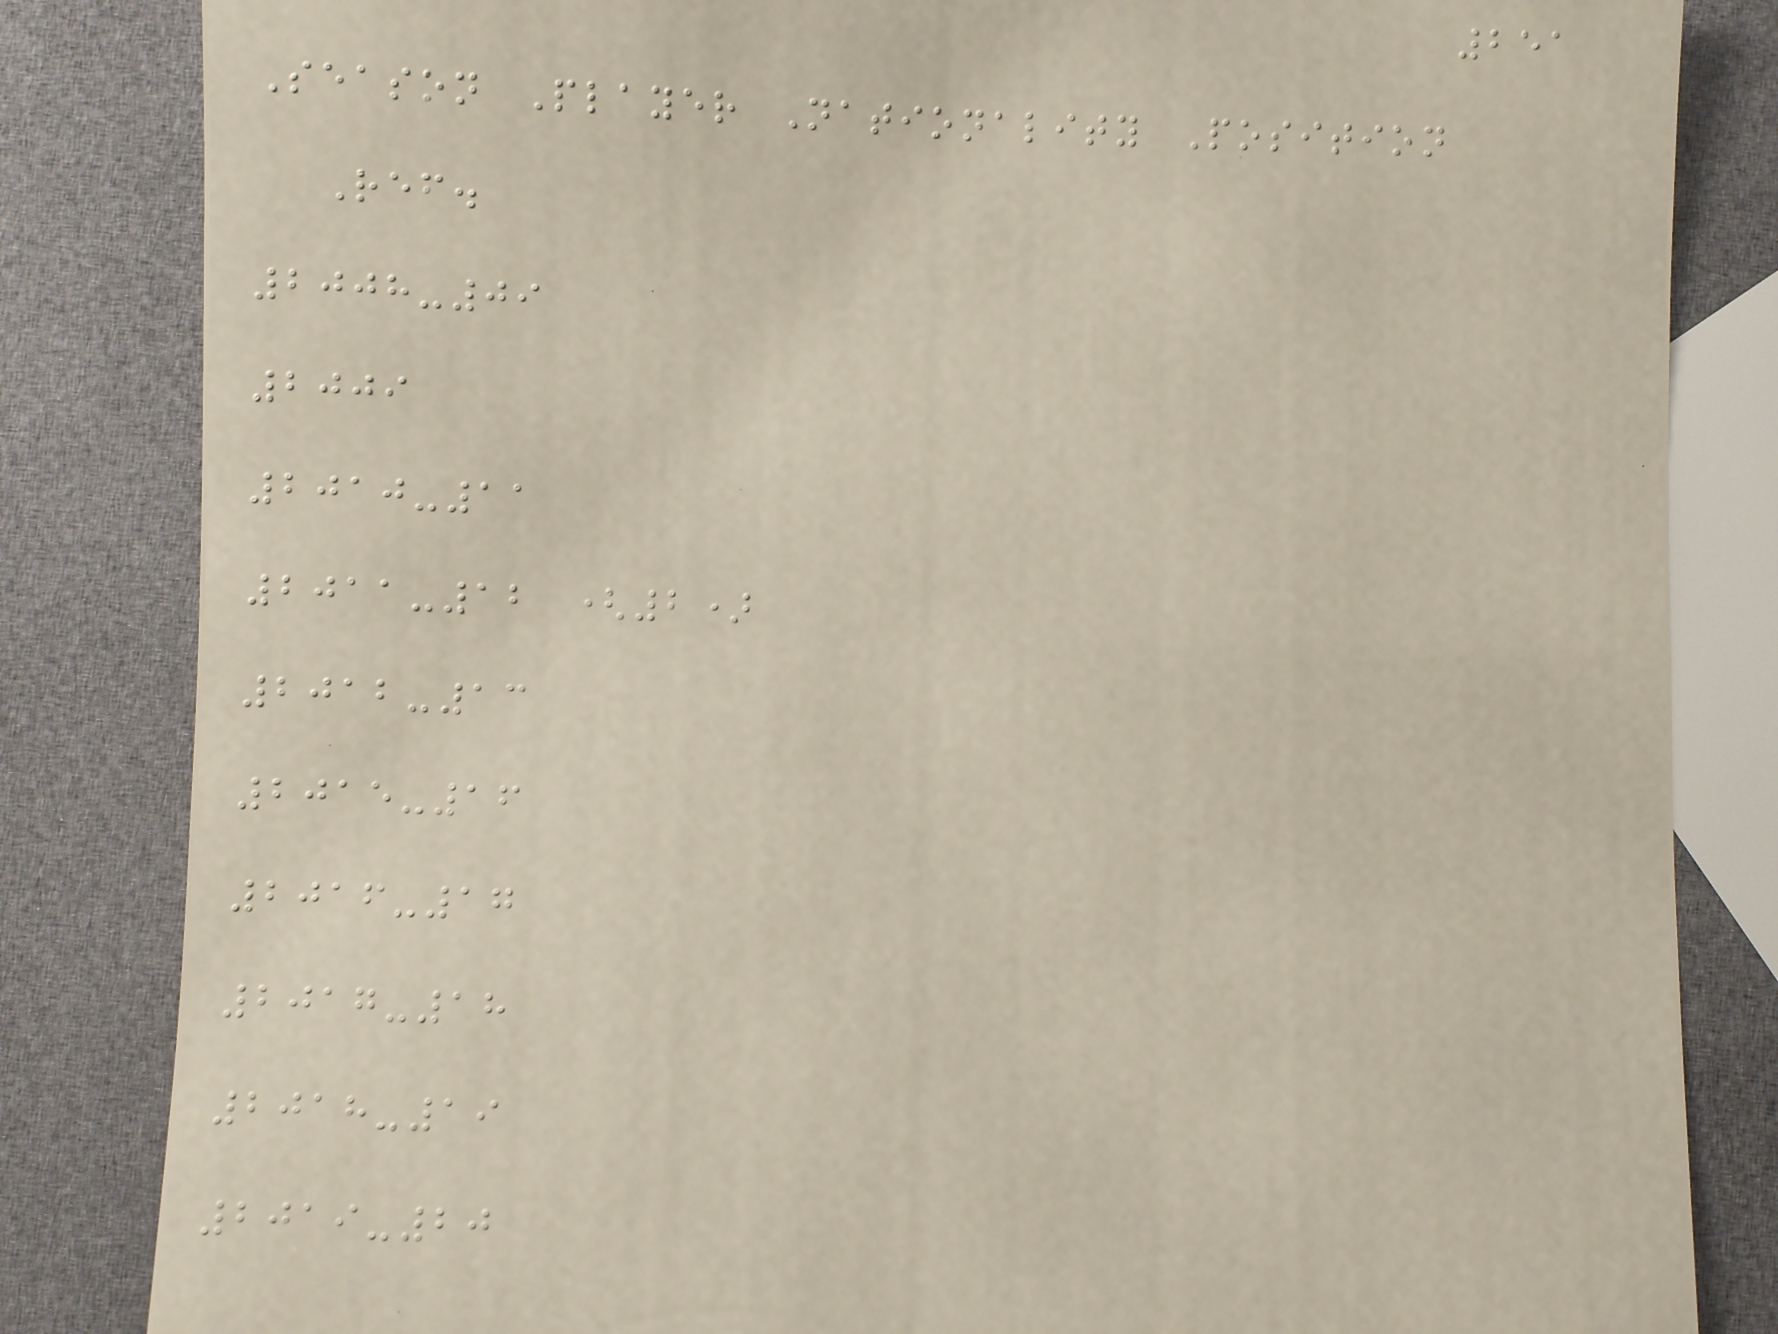251
Season Player Nationality Position
Ref.
2008-09
2009
2010-11
2011-12 (2)
2012-13
2015-16
2016-17
2017-18
2018-19
2019-20
